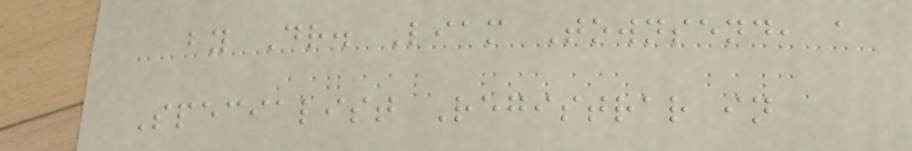by Dr. Liam Townsend, a
Specialist Registrar in
